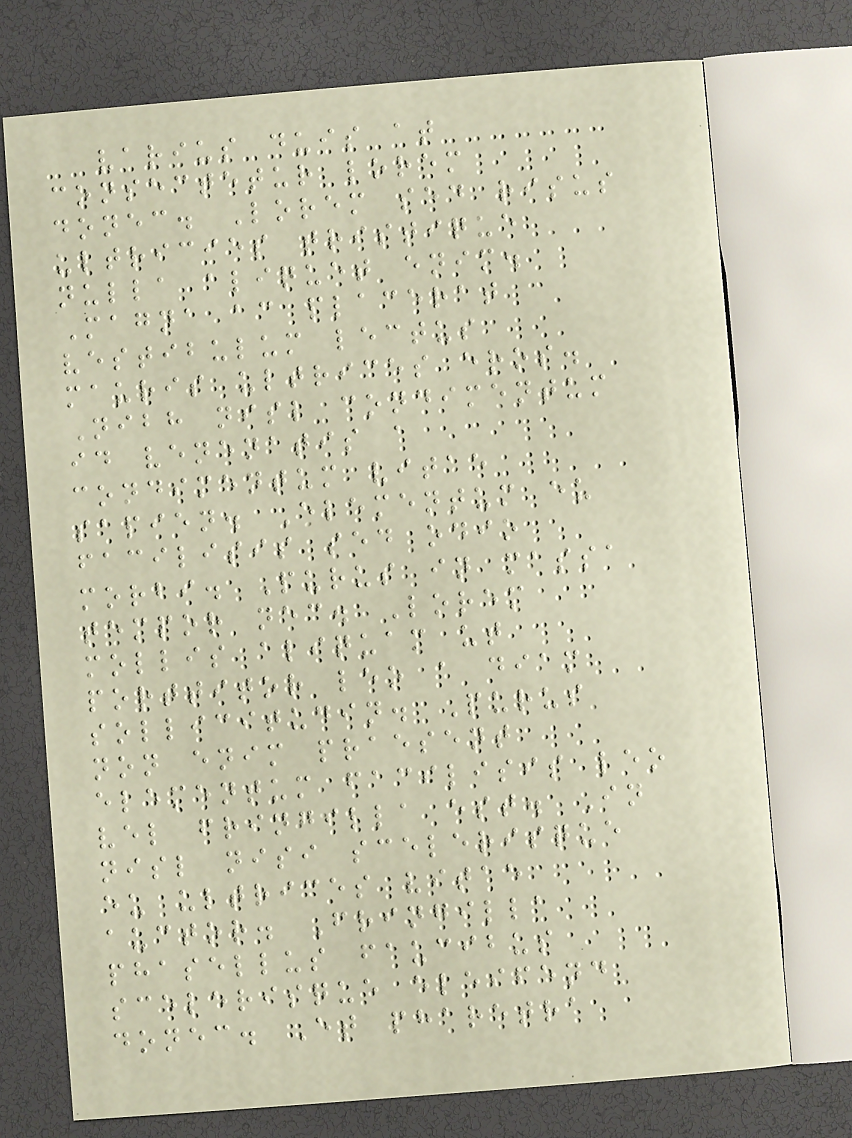varius duis at
consectetur lorem
donec. Lorem sed risus
ultricies tristique
nulla aliquet enim.
Magna ac placerat
vestibulum lectus
mauris ultrices eros.
Nibh nisl condimentum
id venenatis a
condimentum vitae
sapien. Elementum eu
facilisis sed odio
morbi. Purus in massa
tempor nec. Lorem
mollis aliquam ut
porttitor leo a diam
sollicitudin. Purus
non enim praesent
elementum facilisis leo
vel fringilla est. In
nisl nisi scelerisque
eu ultrices vitae
auctor. Fringilla
phasellus faucibus
scelerisque eleifend
donec. Et pharetra
